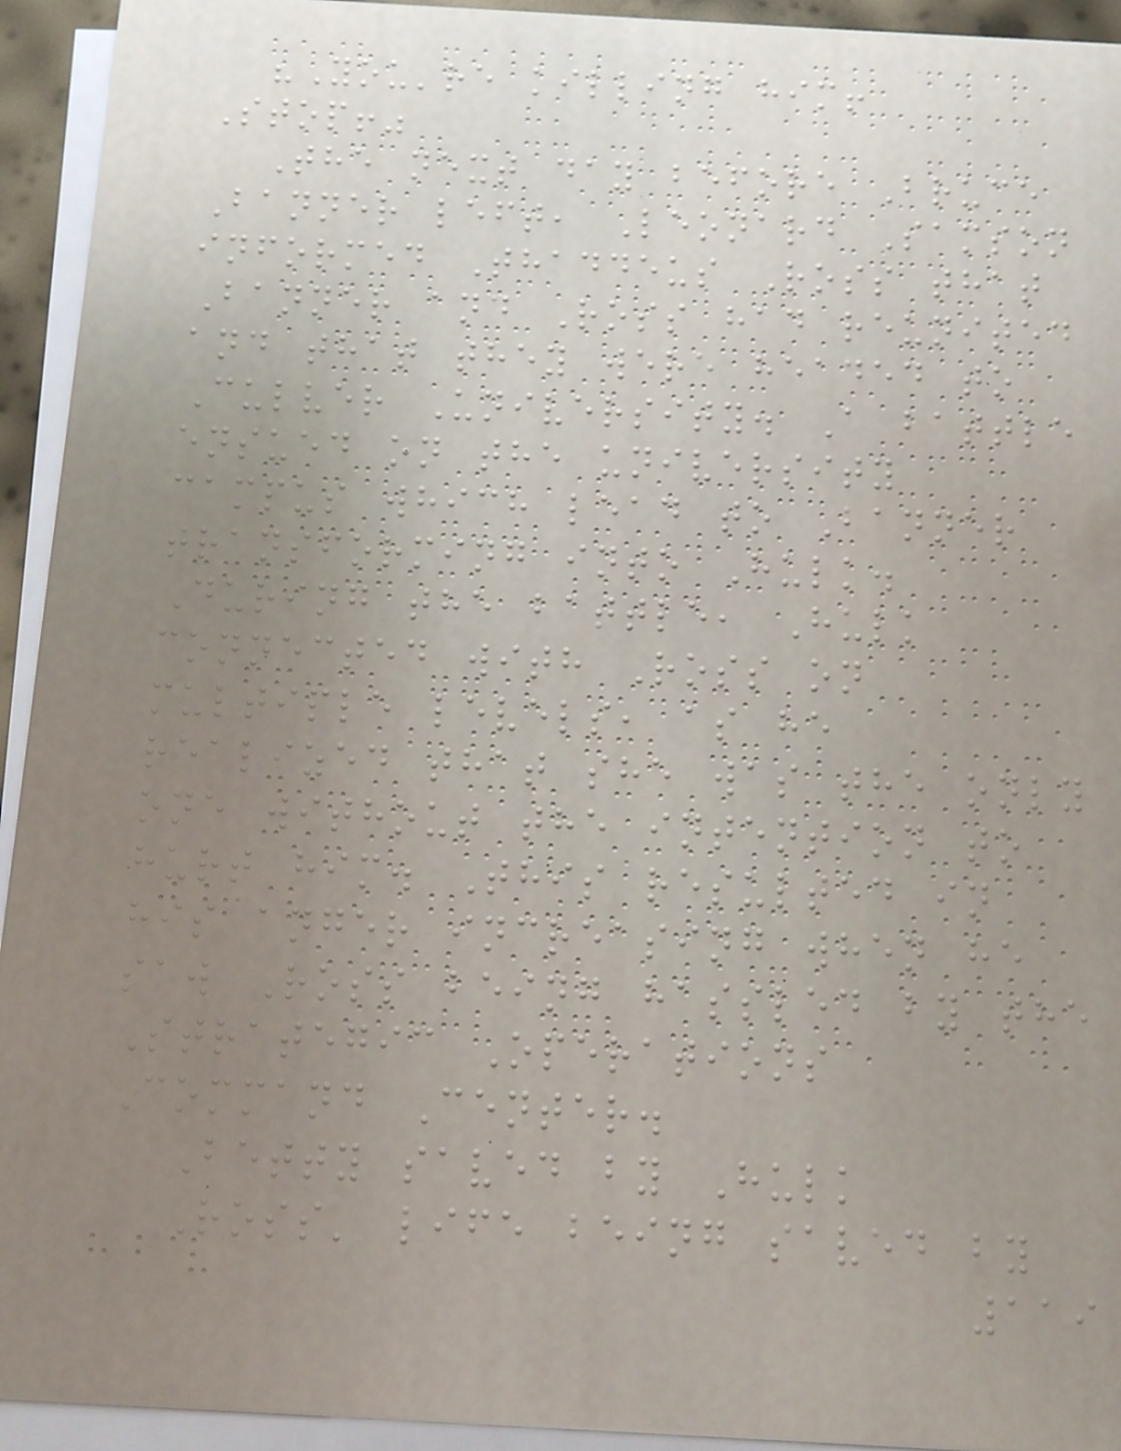"You're killing him!
Stop!"
The next day before Bruce
Banner left, Leonard Samson
informed Thaddeus Ross that
Banner and Ross had reunited
and that they were headed to
Culver University. A battle
ensued on the university
campus which lead to Banner
transforming into Hulk.
During the battle, Hulk
connected with Ross on
multiple levels, as he
realized that she was the only
one without the intention to
hurt him. This resulted in
his anger increasing when he
saw Ross being hassled by the
Strategic Operations
Command Center.
Betty saved by Hulk
Ross' life being saved by
119
